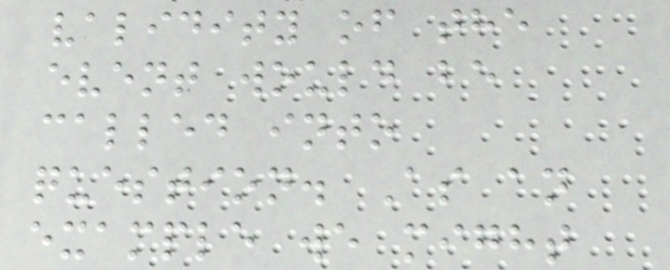validity of the
event would be
called into
question. As an
example we might
